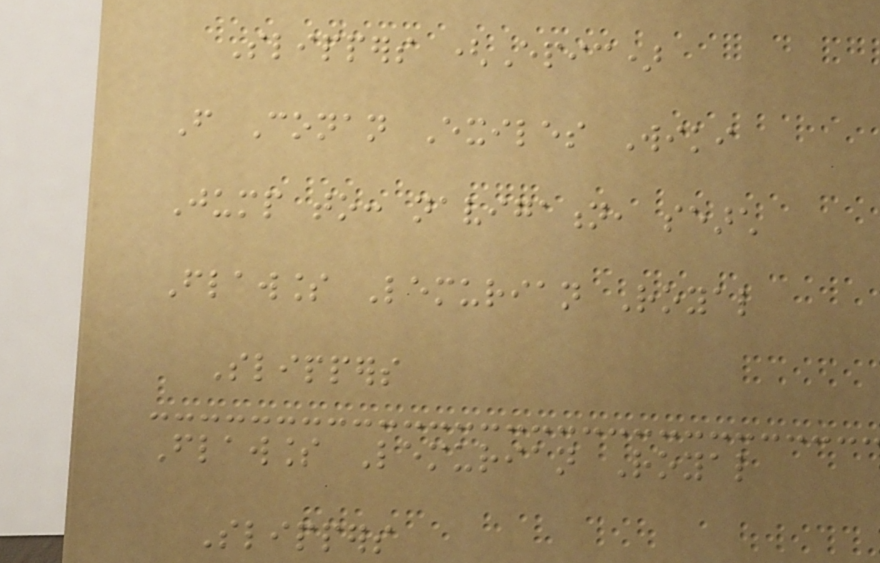Slippers (Epic)
From Conan Exiles Wiki
Jump to: navigation, search
Flawless Lemurian Royal
Slippers
Flawless Lemurian Royal
Slippers
